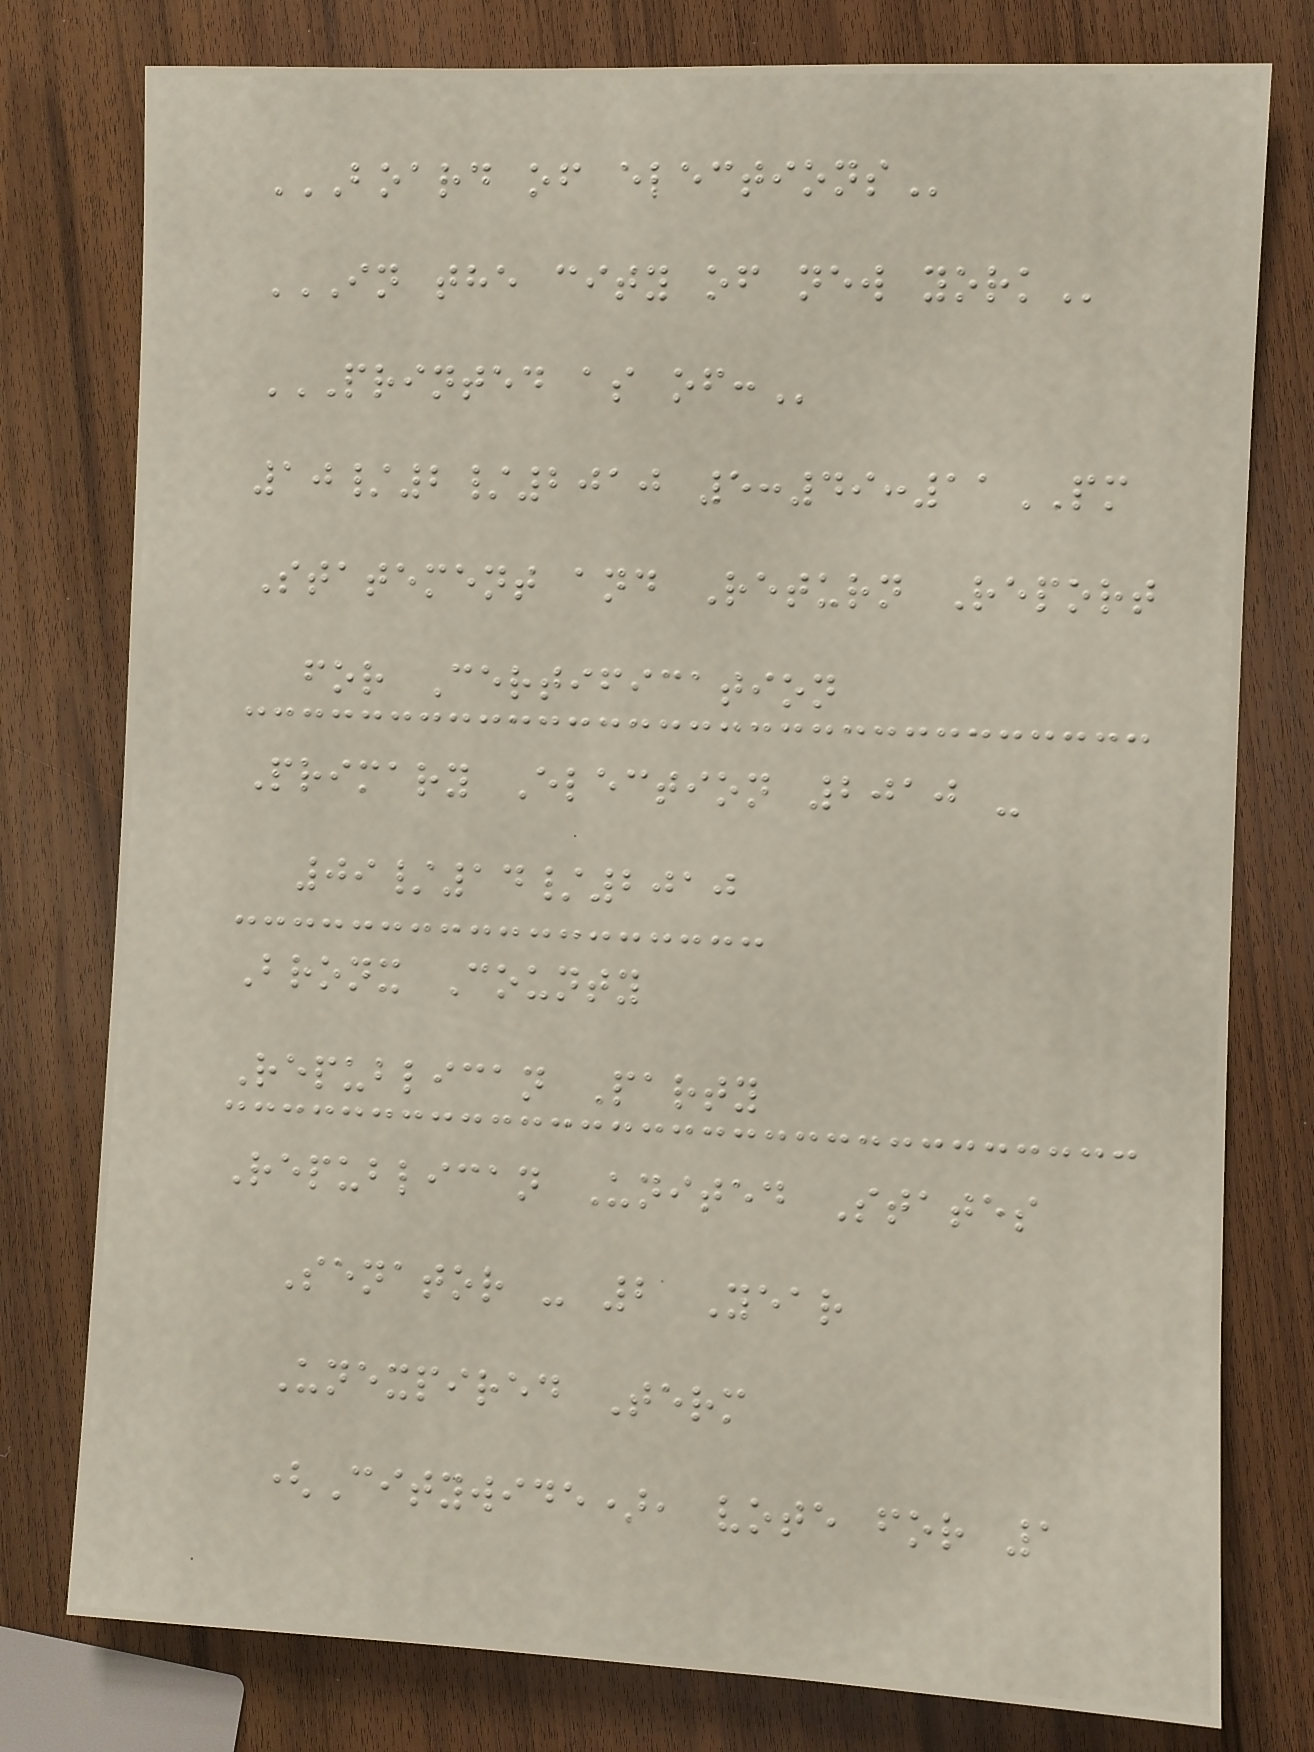BOARD OF ELECTIONS
IN THE CITY OF NEW YORK
PRINTED AS OF:
10/2/2010 5:49:11PM
Statement and Return Report
for Certification
Primary Election 2010 -
09/14/2010
Bronx County
Republican Party
Republican United States
Senator - 2 Year
Unexpired Term
(Citywide), vote for 1
